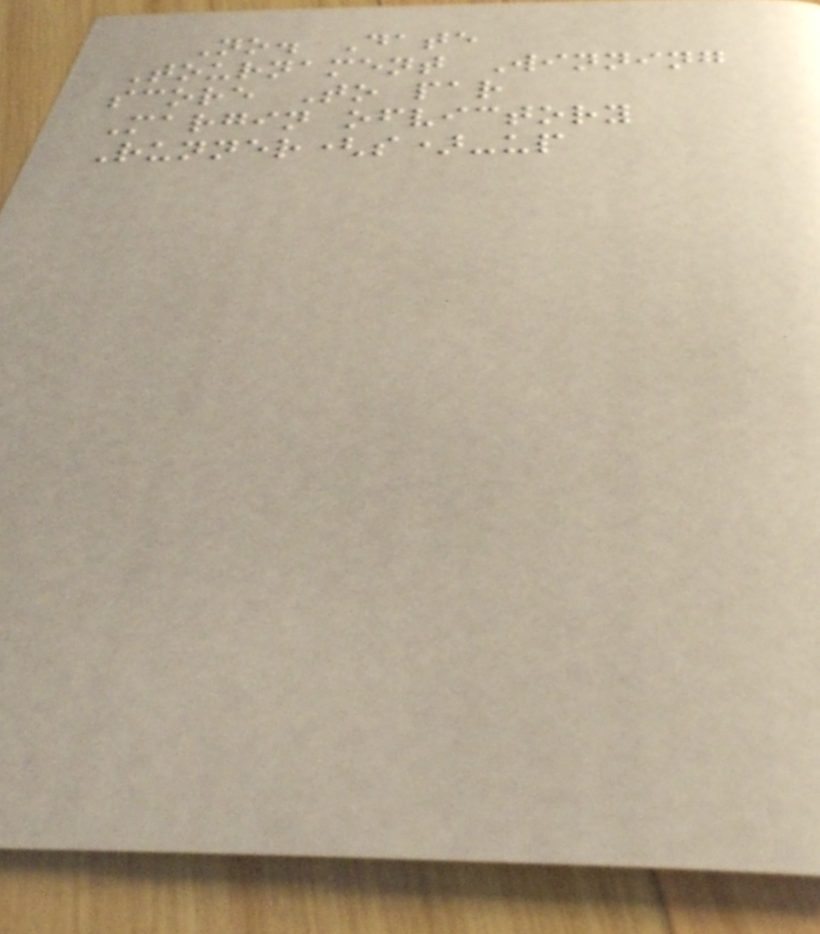No. Date
Tournament Winning
score To par
Margin ofvictory
Runner(s)-up
